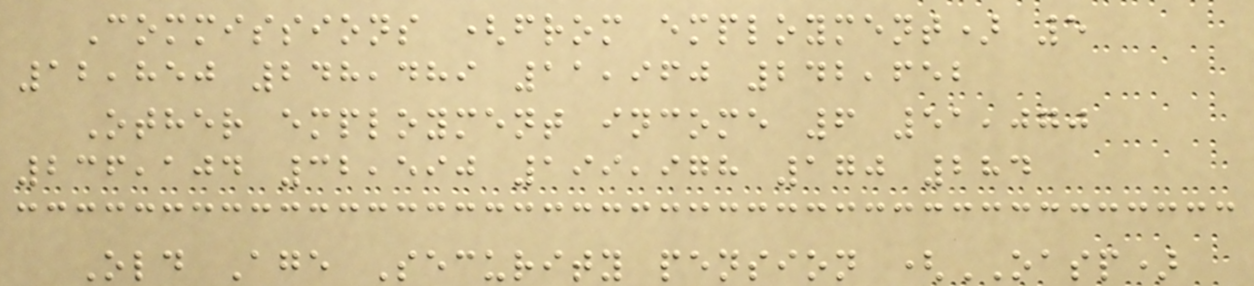Commissions (from employment) 5
12,850 248,489 11,960 242,652
Other employment income 6 51,070
236,104 32,590 199,978 170 284
Old Age Security pension (OASP)
